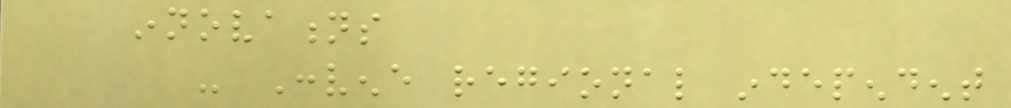innovations
- Convene regional independent
